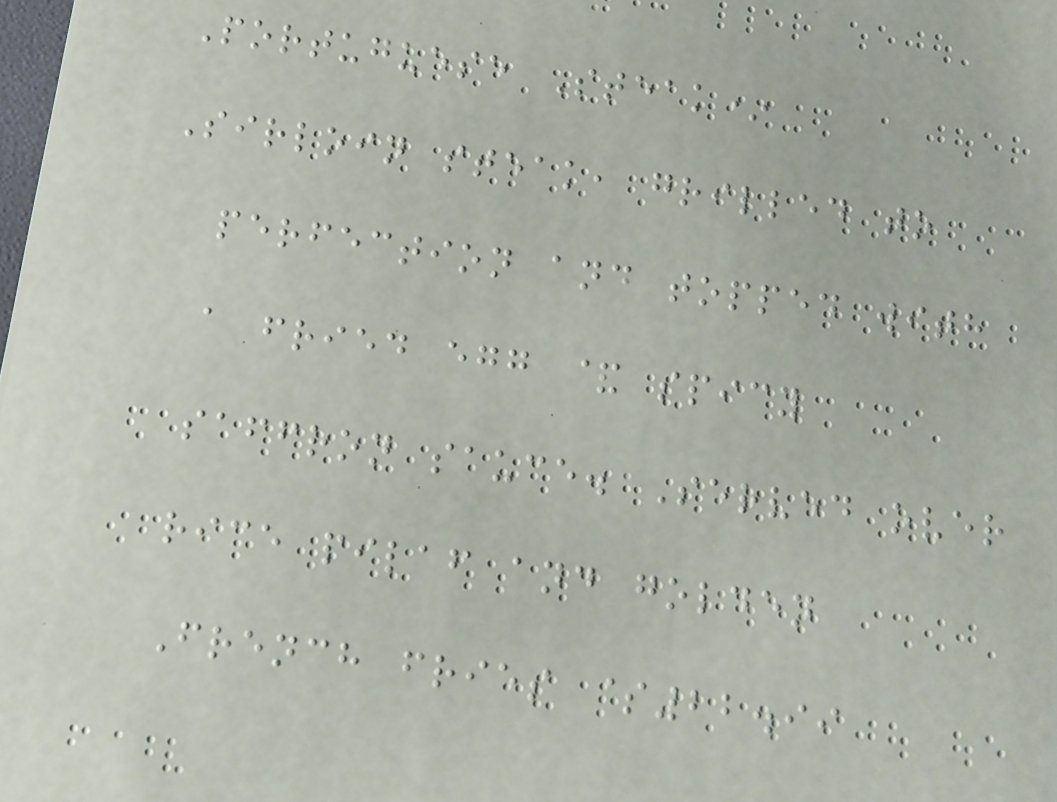Portuguese Steak*
Sirloin steak, grilled to
perfection and topped with
a fried egg & spicy
saffron sauce. Served over
rice pilaf and golden
French fries $22.99
